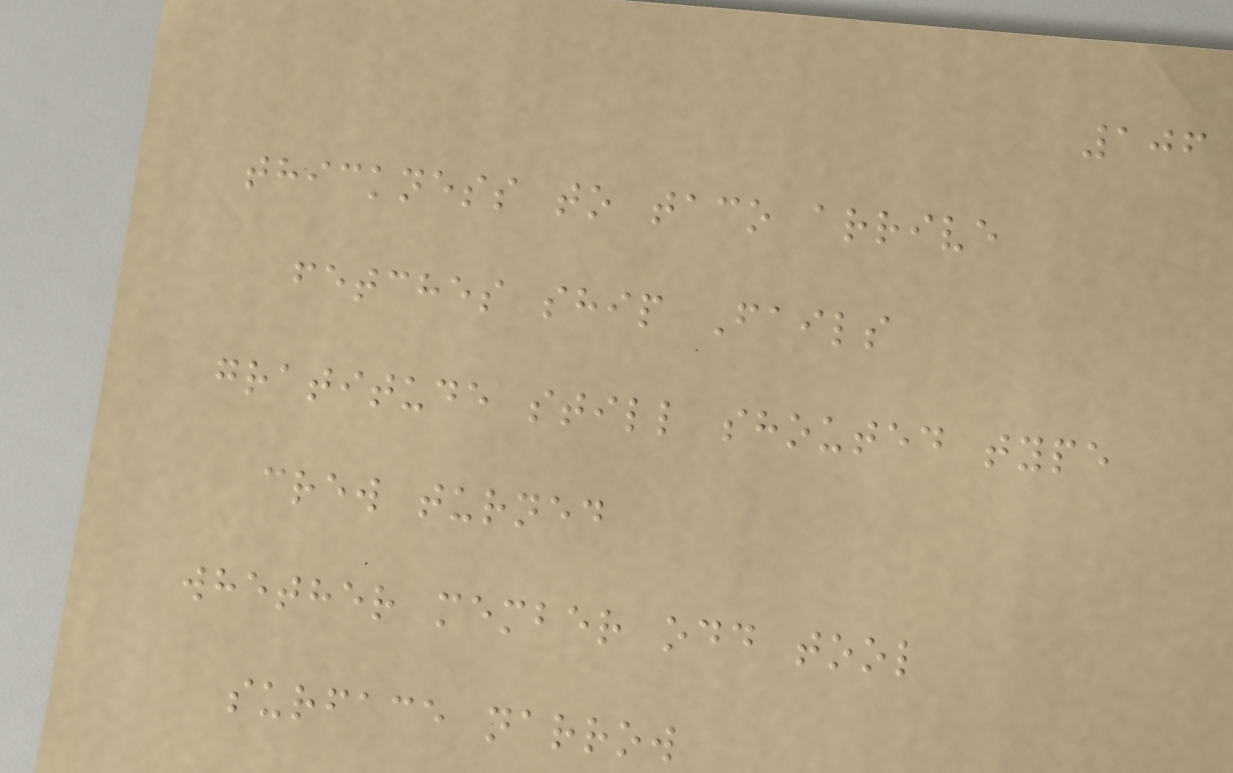106
thickness to taco arrive
fetches ship Fails
gratitude still shouted type
crew turned
whether member odd tool
surface narrow
